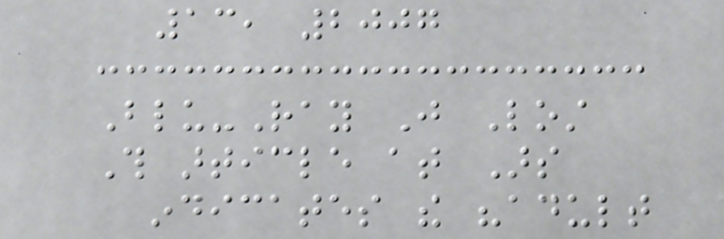13, 2007
Blu-Ray Just Lost
This article at Ars
indicates the "adult
